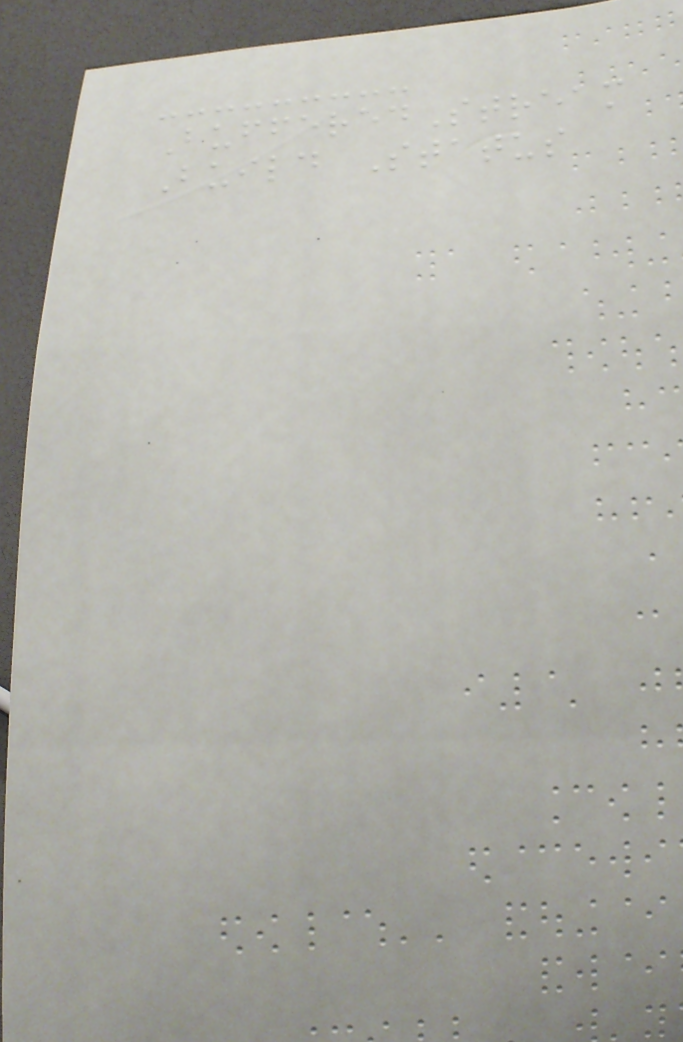BufferedStream
Build Status
